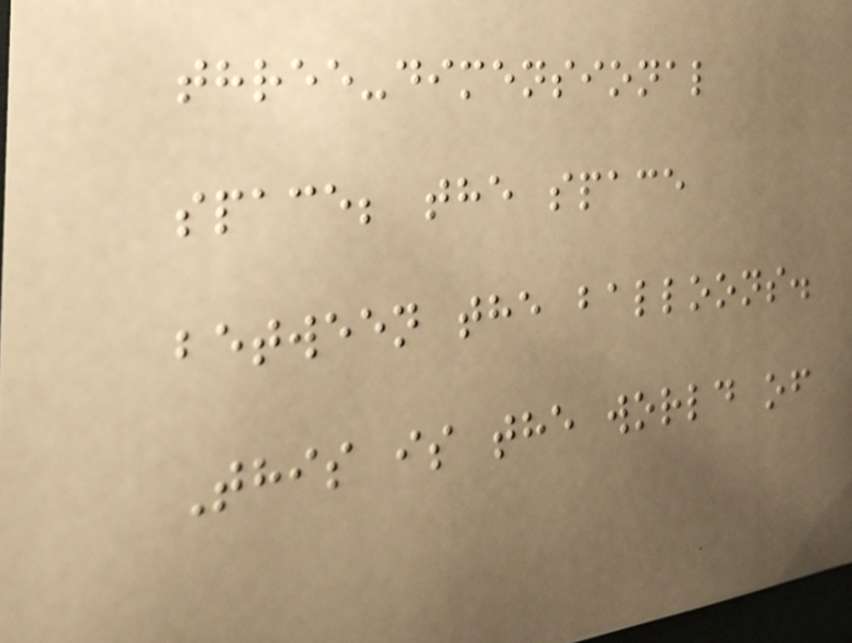three-dimensional
space; the space
between the balloons.
This is the world of
